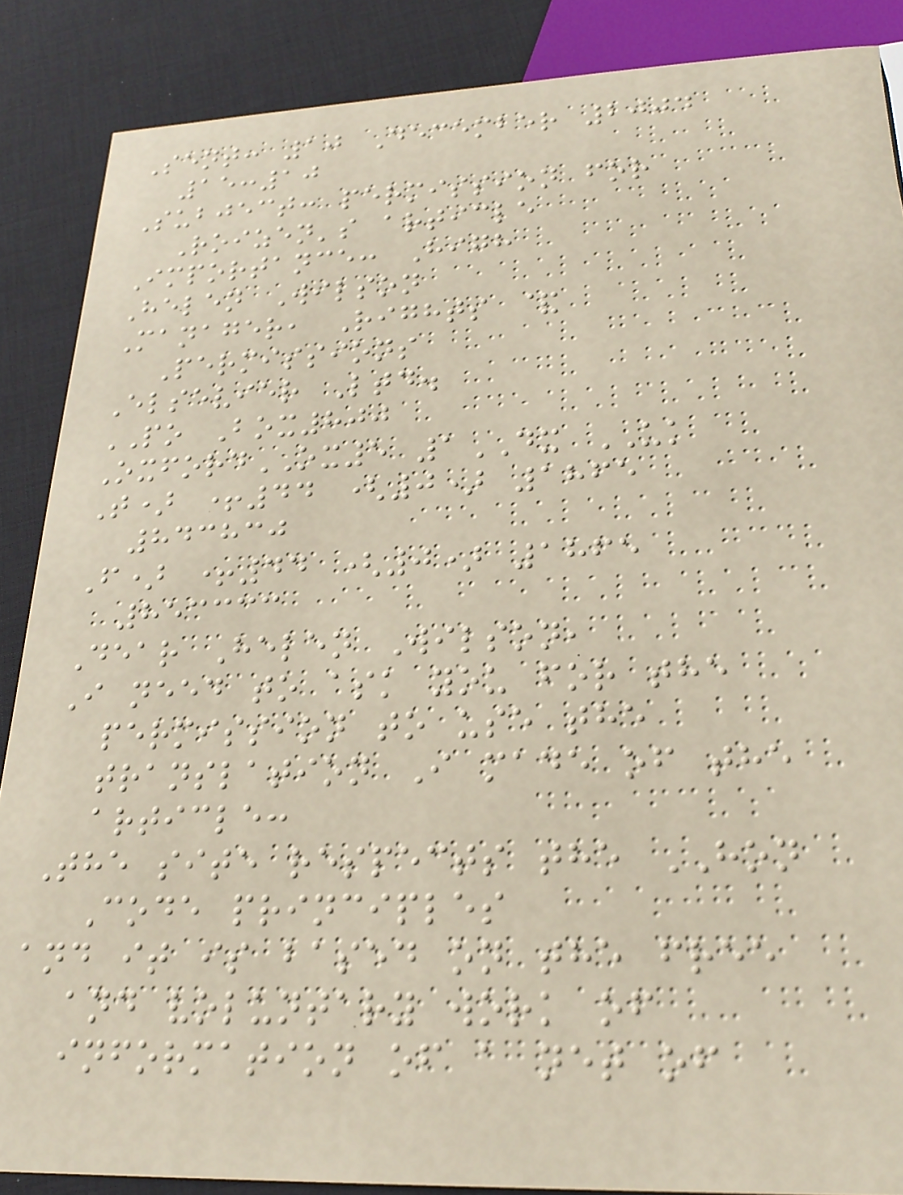Sent: 10 December 2004
15:10
Subject: permission for
Roizen's article
Importance: High
Helen Wilson
Manager, Rights &
Permissions
Elsevier Ltd.
PO Box800
OxfordOX5 1DX UK
T) +44 (0) 1865
843830
F) +44 (0) 1865
853333
Dear Helen Wilson,
I need to ask you for the
permission to use the
translation I made of the
article:
The site respects the HON
Code principles
and it is based on the free
and voluntary work of
information of a net of
